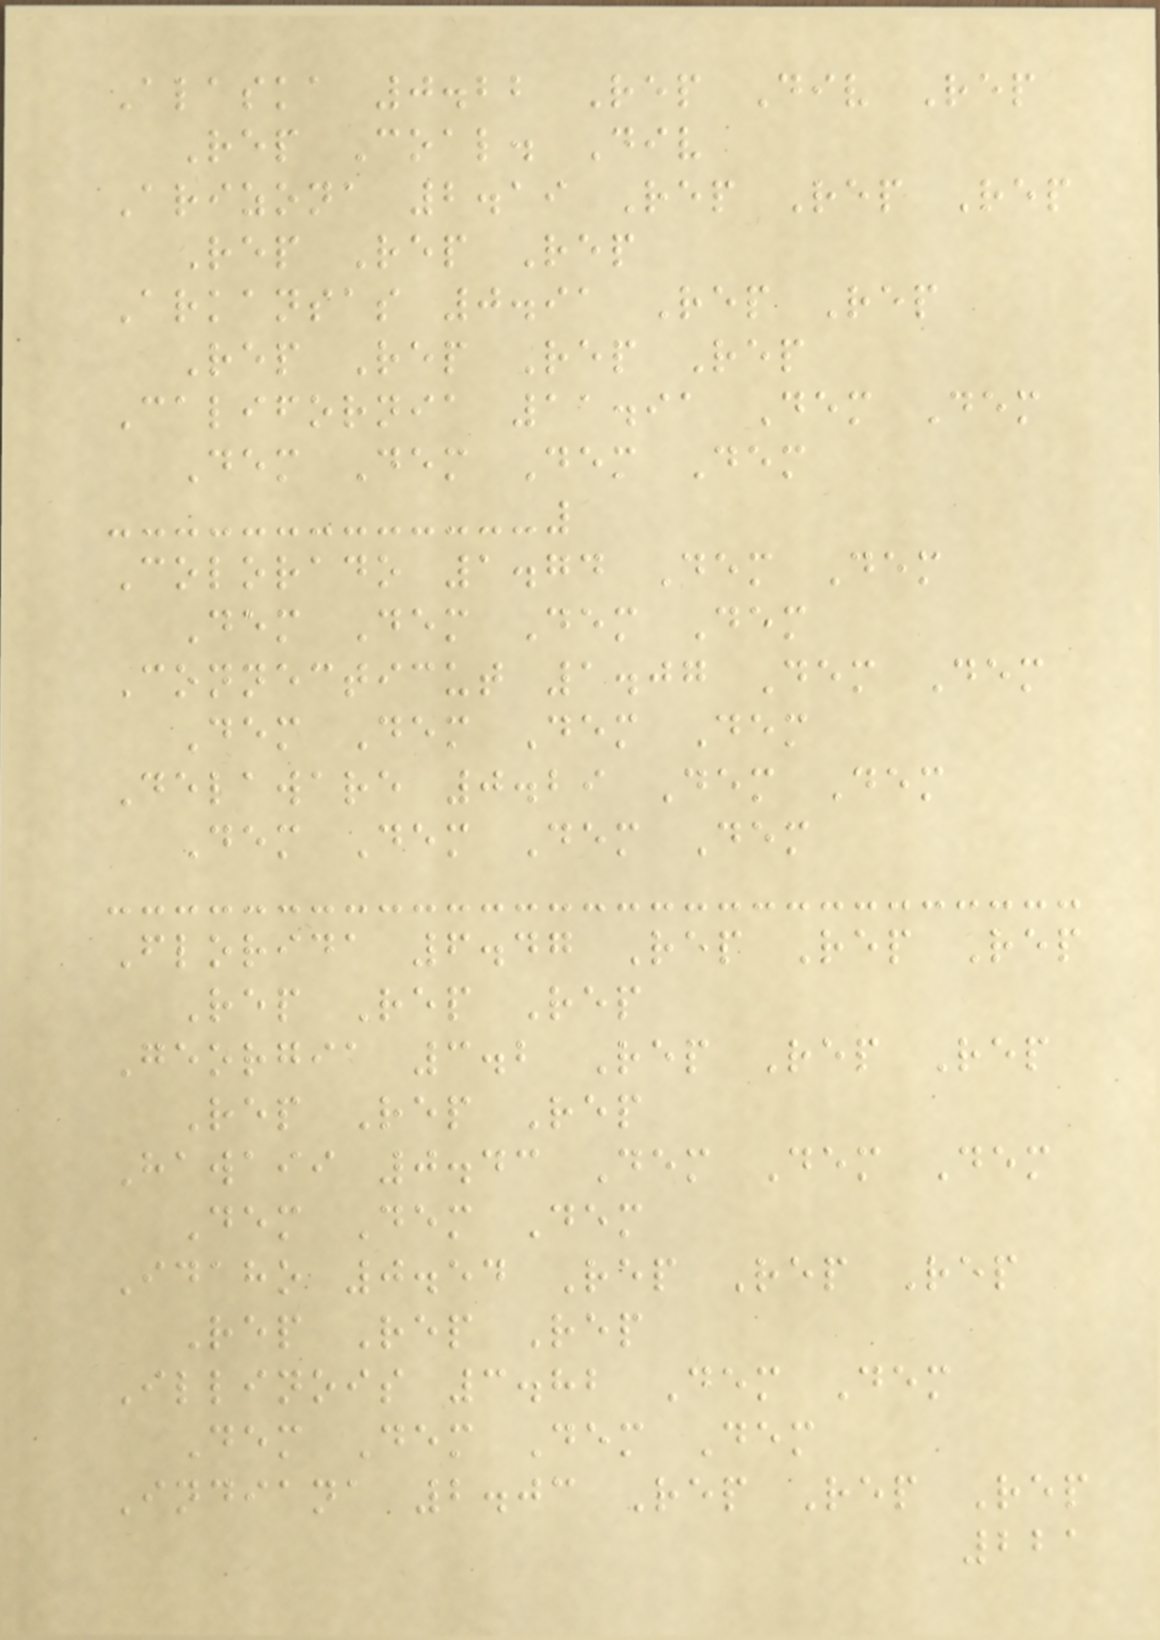Alaska 0.22 Rep Div Rep
Rep Coal. Div
Arizona 2.19 Rep Rep Rep
Rep Rep Rep
Arkansas 0.91 Rep Rep
Rep Rep Rep Rep
California 11.91 Dem Dem
Dem Dem Dem Dem
Colorado 1.74 Dem Dem
Dem Dem Dem Dem
Connecticut 1.07 Dem Dem
Dem Dem Dem Dem
Delaware 0.29 Dem Dem
Dem Dem Dem Dem
Florida 6.47 Rep Rep Rep
Rep Rep Rep
Georgia 3.2 Rep Rep Rep
Rep Rep Rep
Hawaii 0.43 Dem Dem Dem
Dem Dem Dem
Idaho 0.54 Rep Rep Rep
Rep Rep Rep
Illinois 3.82 Dem Dem
Dem Dem Dem Dem
Indiana 2.03 Rep Rep Rep
221
